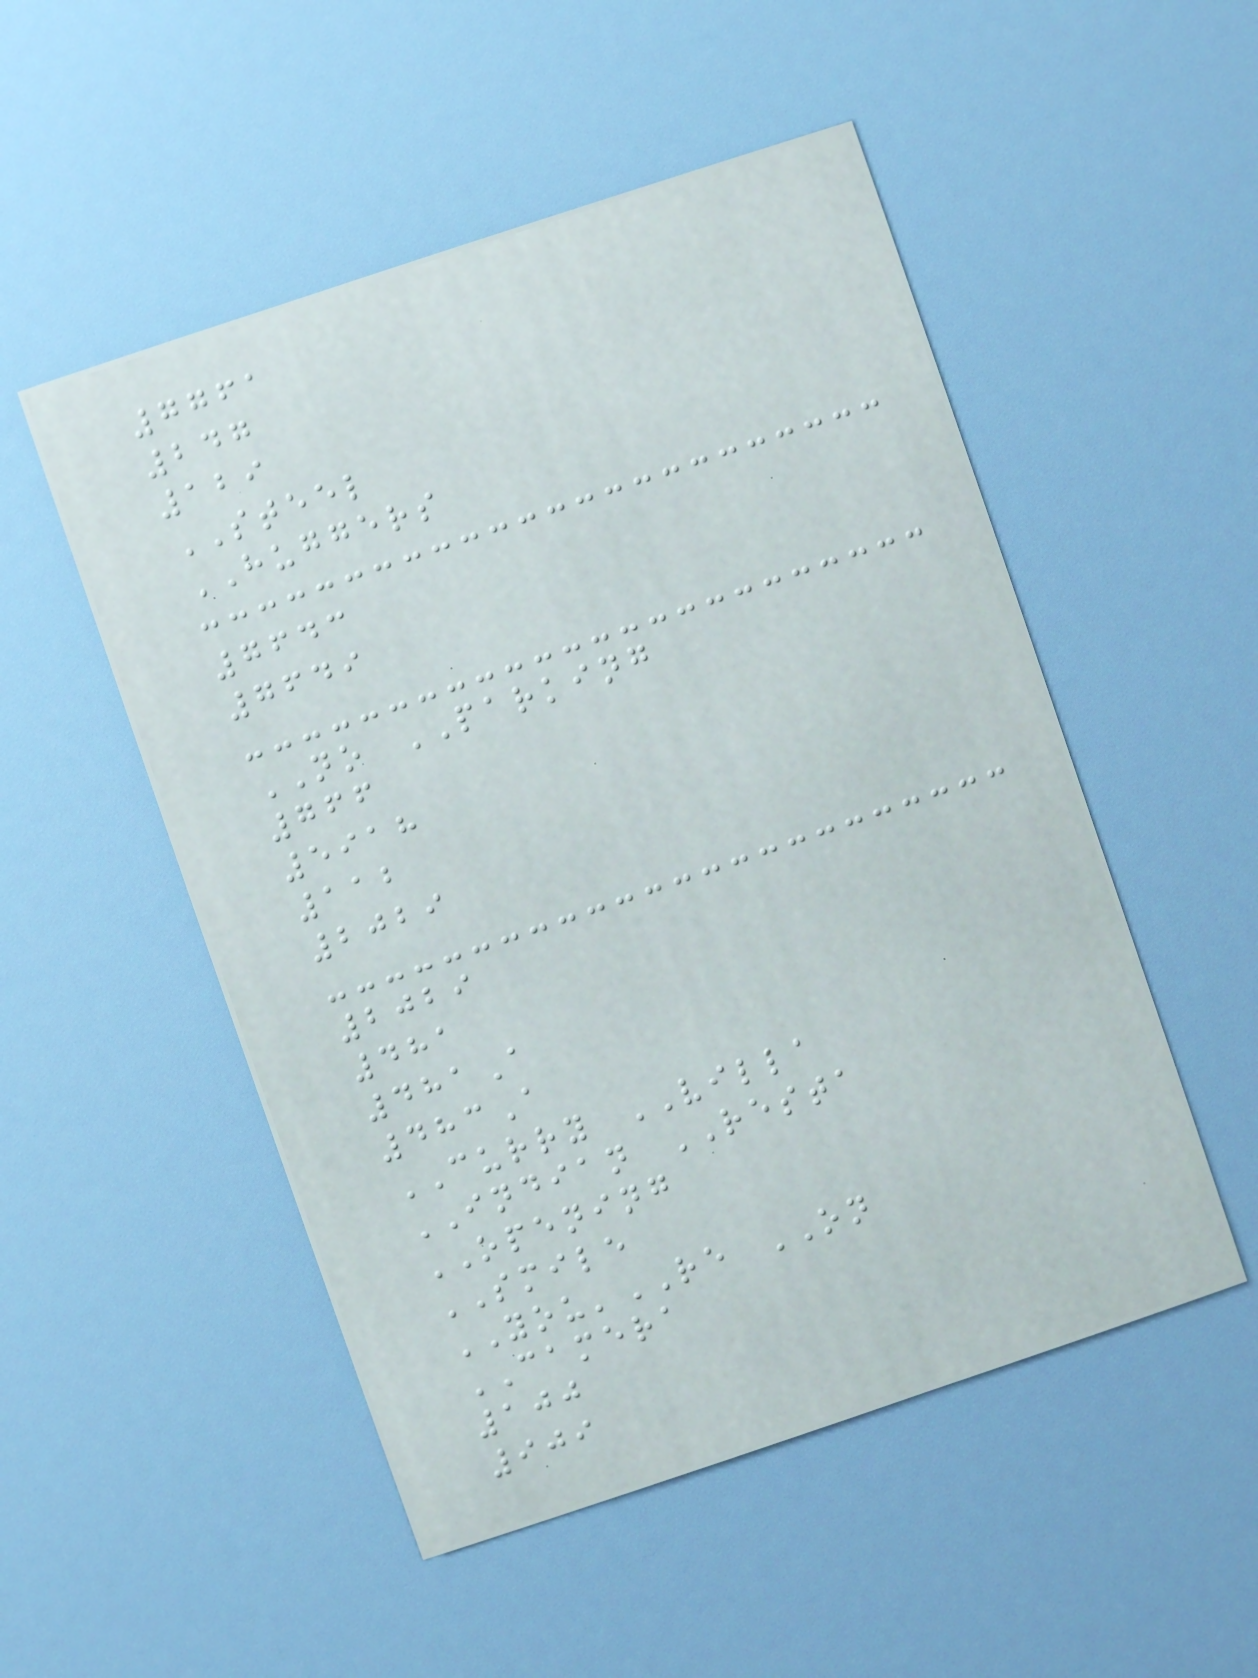7761
247
129
STEEL
HUGGERS
7643
7649
NO PARKING
766
5918
112
2029
2029
481
481A
483A
CURRY VILLA
INDIAN RESTA
OPENING
SMILE
YOU'RE ON
CAMERA
100
909
